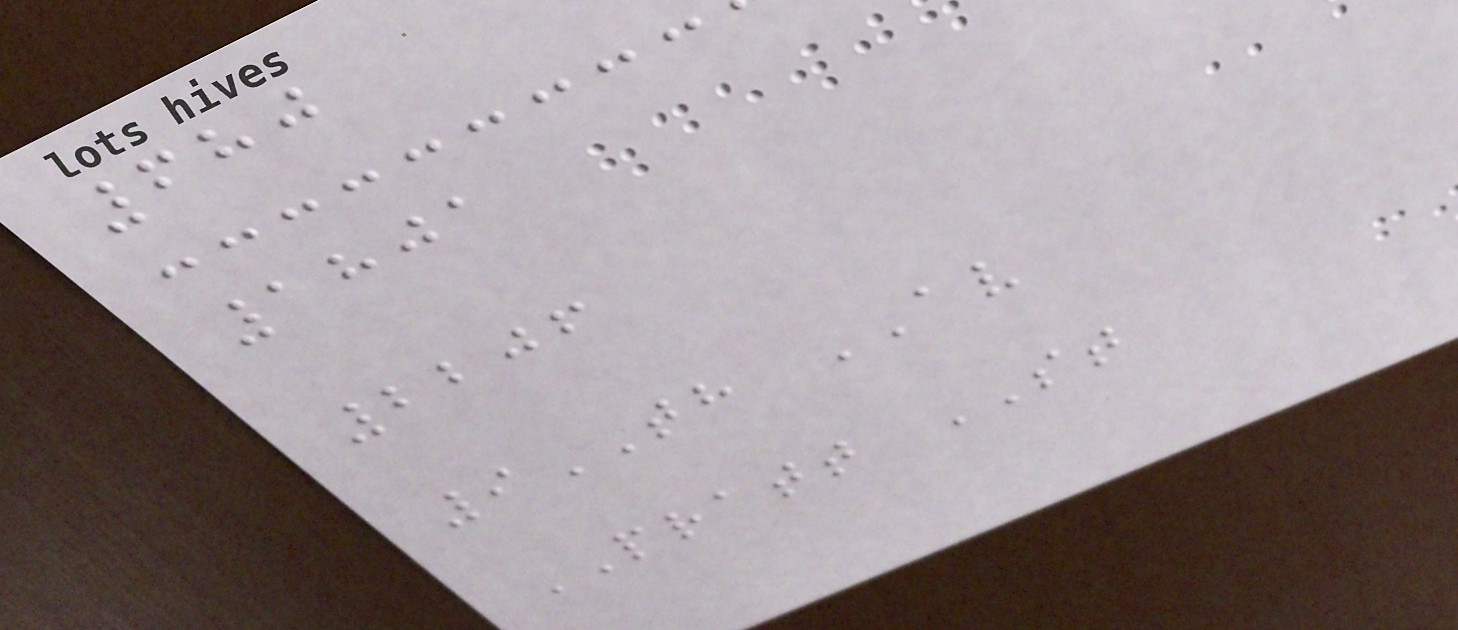680
1801
2206
9TH AV
PRATT ST
